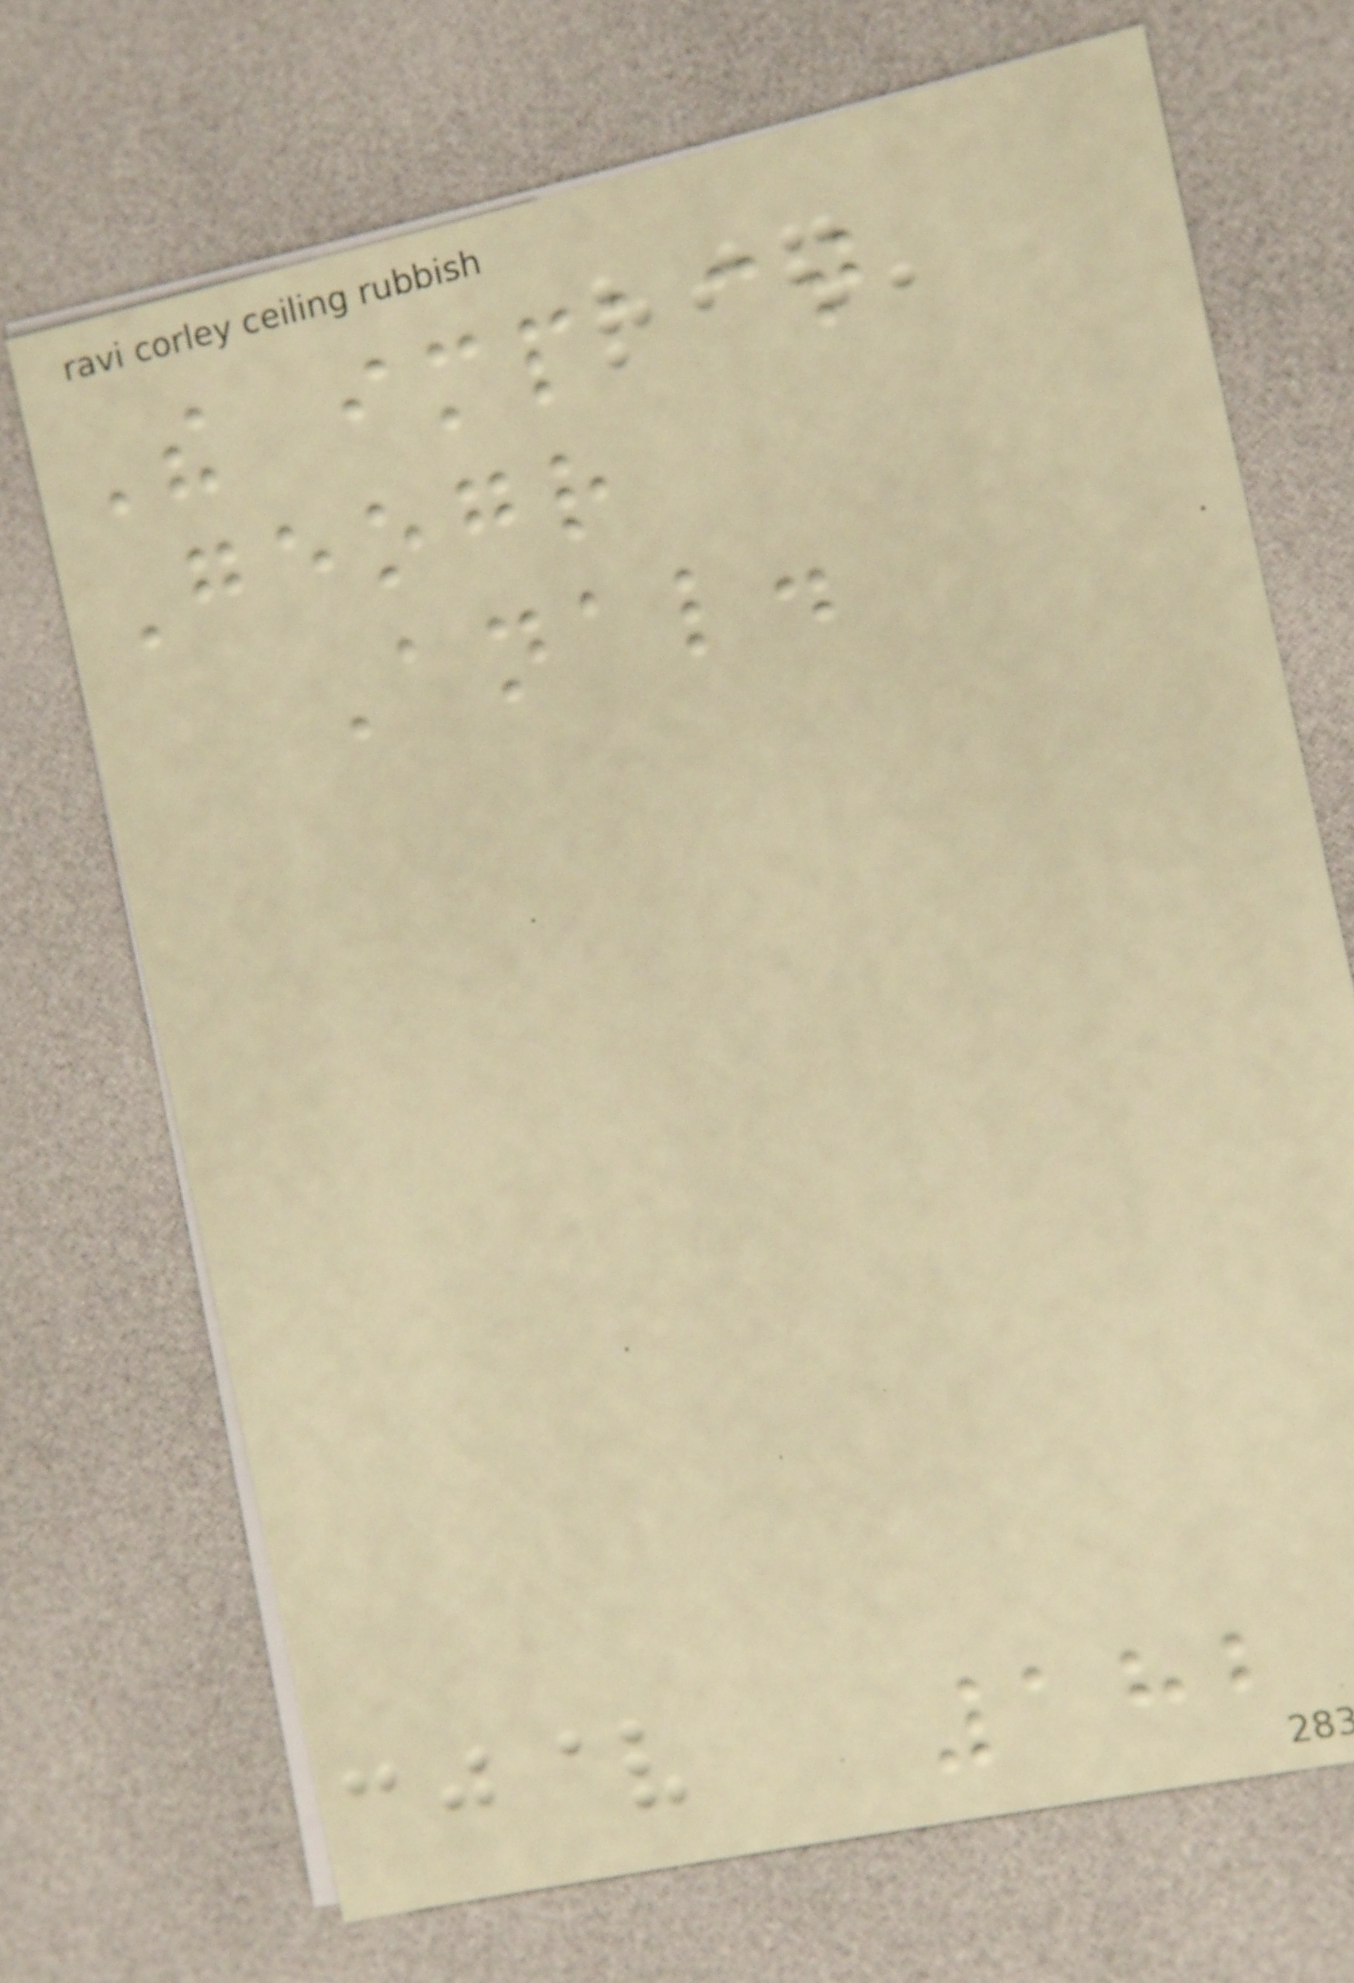The impact
Geogr
Anal.
182
